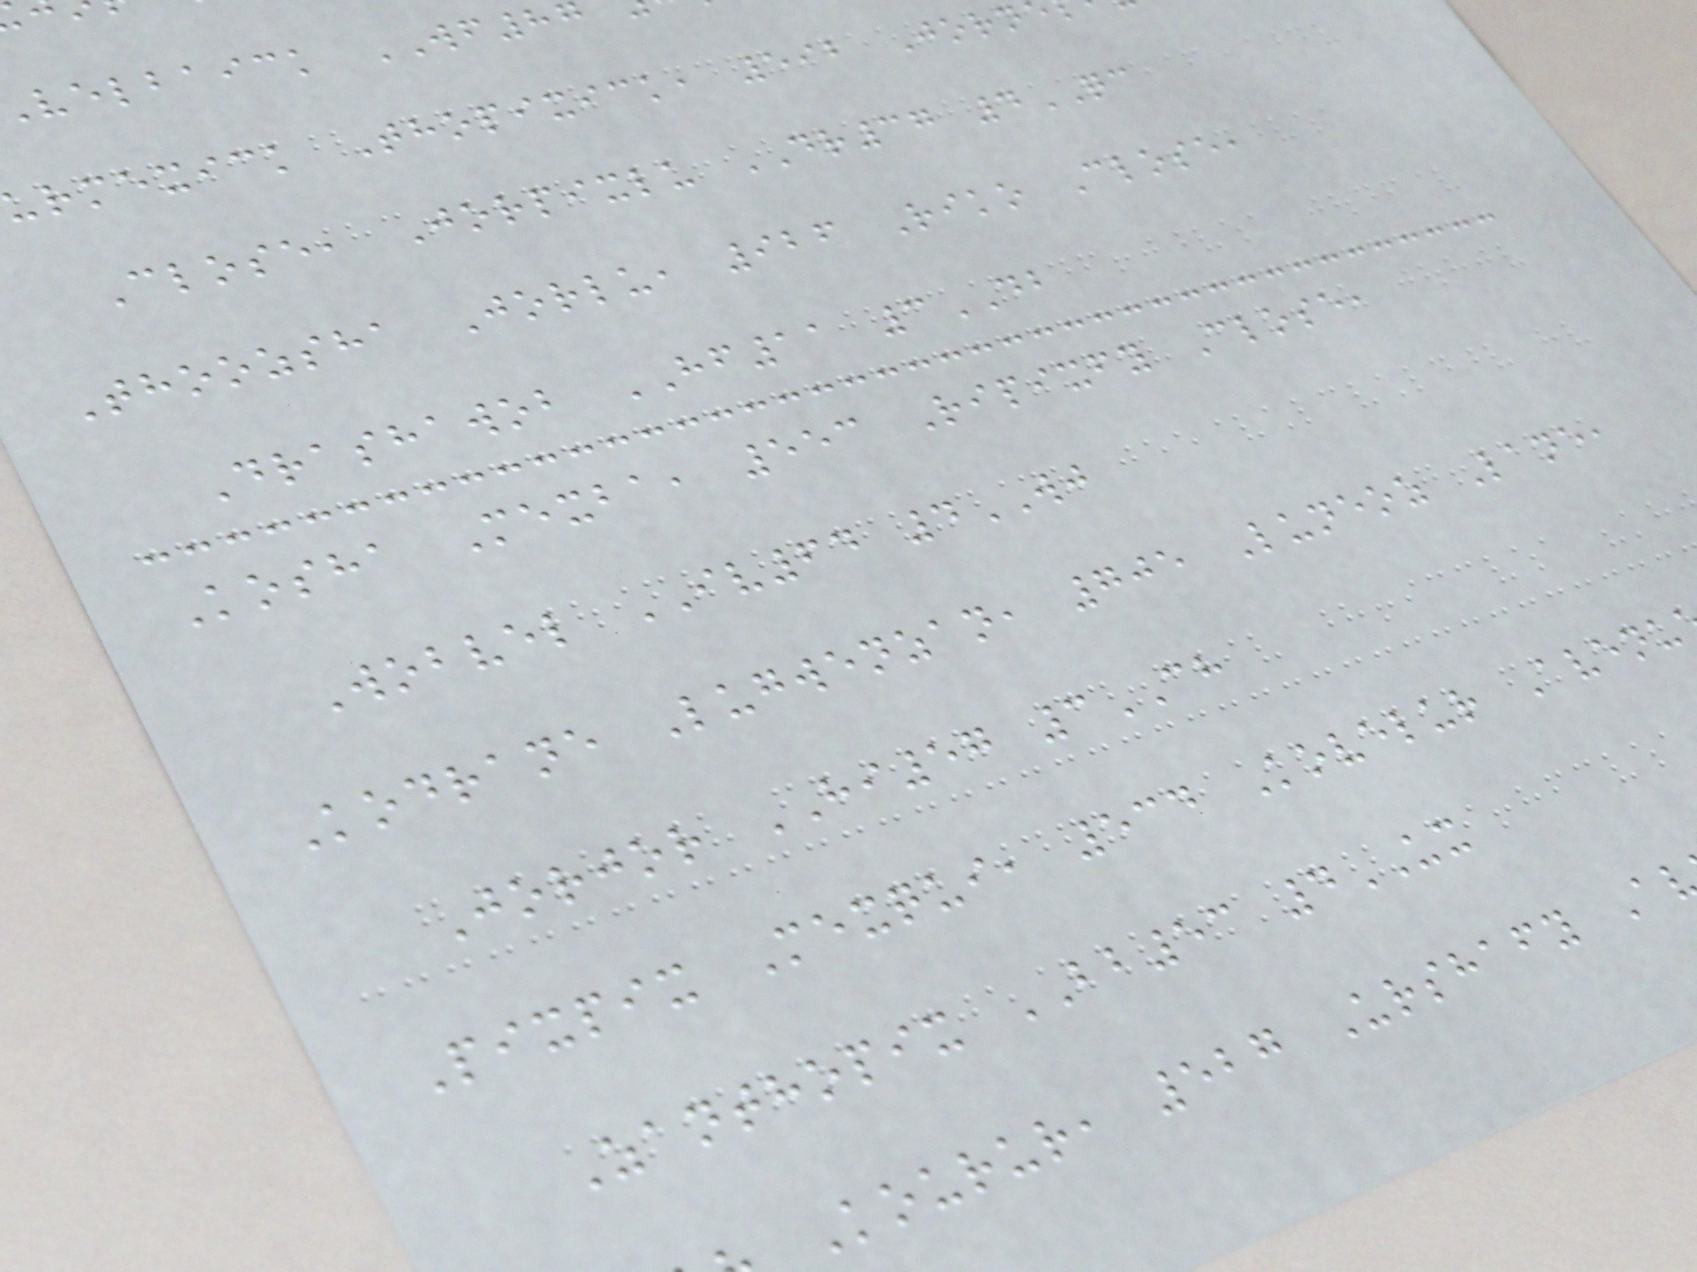velbaick WF8
rmexick Thopixick, 592 Jorn
Close, Jorpixlu DR37 4QC
Thoozsha Jorlu, 926 Riko Close,
Drashawob HF11 3DB
Kosha Mexba, 553 Ripixfy Close,
Wobvel IV64 4WJ
Kodrane Lugwenzan, 705 Luneoz Lane,
Jorjor HI57 3CH
Pixpix Mexqui, 534 Kovelur Avenu
Zanthopix BB53 4UX
Kourur, 527 Urshafy A
